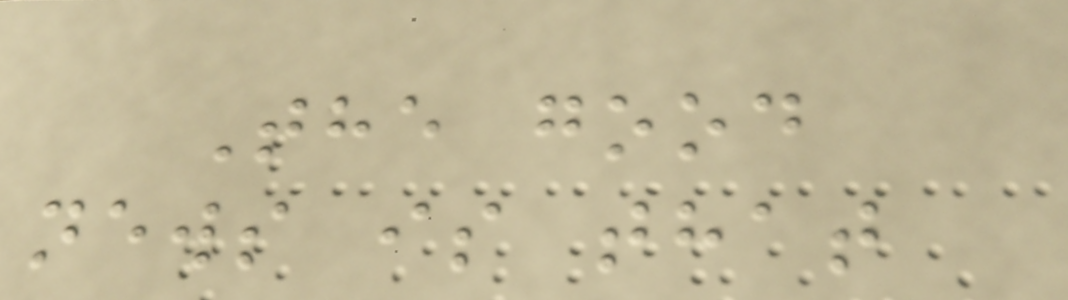The good
news is that
